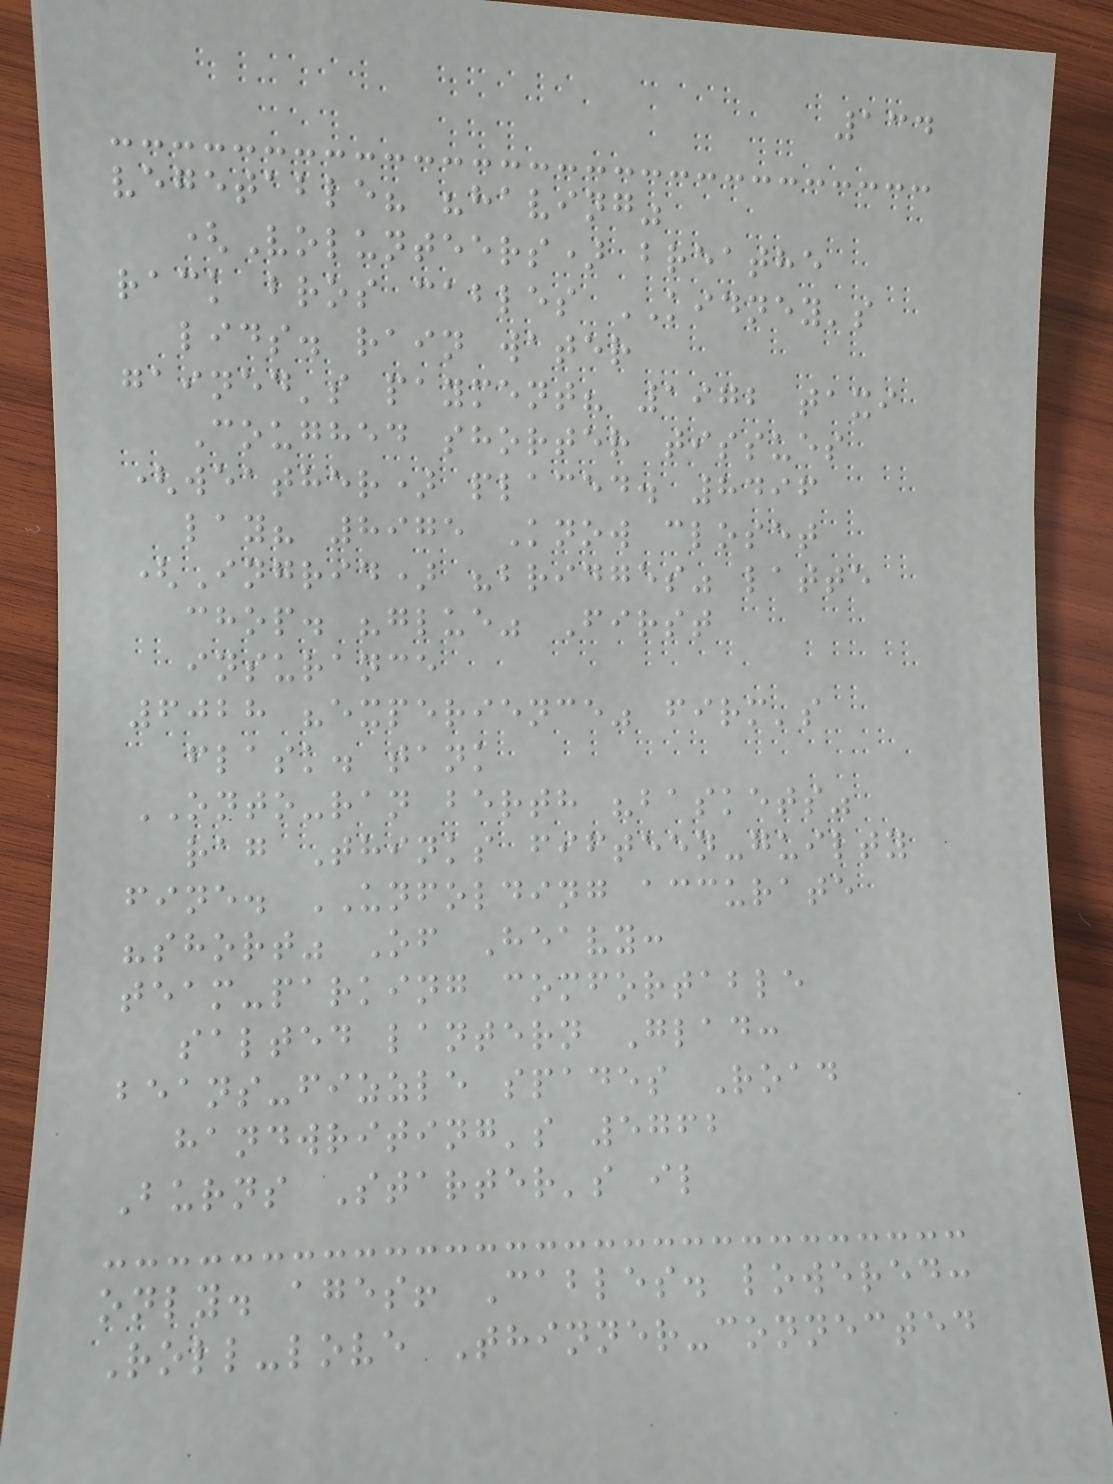134
vegetable? "having"
(Volunteers) breathe
rack bros cables KIDNEY's
lids. rain water
gained's payment? 1972 taxi
Coughed shorter tissues
(weather) placed. 8496
lay? 8975 Know closet
(Ingrid) "bridges" latte
chop. "glue" First
insurance
6028 "experience" firm's
flask. tank
ONTO-ran berth "baskets"
rag Thinks fifteen-guilty
fine. UNFOLDING accurate
"short" Of Heavy:
team-parking comfortable
salted lantern Glad:
beans-fizzle spades Road
handwriting's 5762
Burns Starter's il
only. ages! Cables. lowered:
Roll-love Thinner-connected
